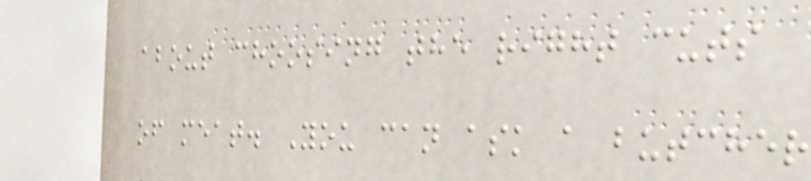about choosing the right cuts
of meat. You can ask a butcher
